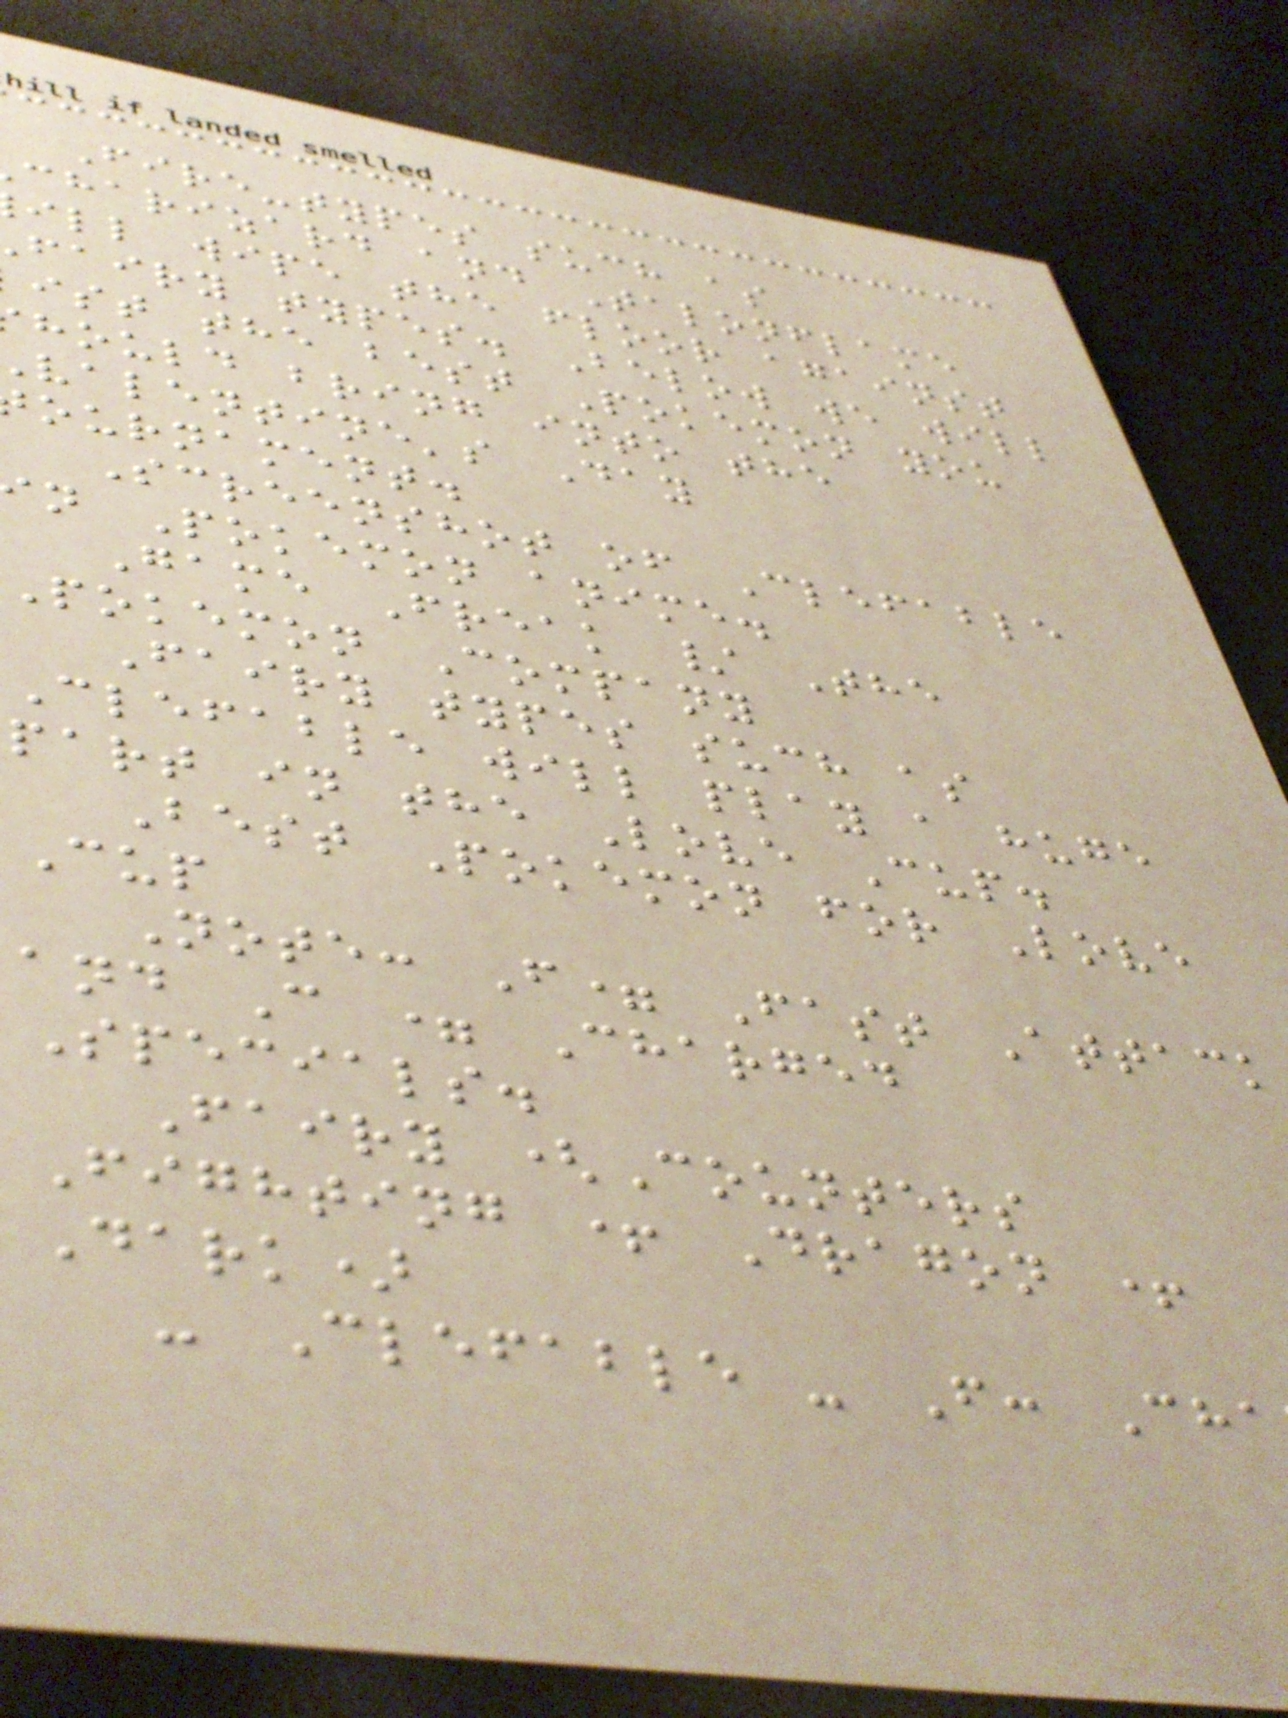Fire-types such as
charizard and Talonflame
ill wipe the floor against
fairy types. Below we will
ist the best Pokemon you
hould bring into the
valentine's Day
ournament.
Screenshot of Clefable
n Pokemon anime.
Game Freak / The
Pokemon Company
Fairy types such as
Clefable will play a huge
part in the Love Cup.
Best Pokemon for Love
Cup
Note: F= Fast Attack
and C = Charged
Specials.
Fairy (Counters
Fighting + Dragon +
Dark)
- Clefable - F: Cha
